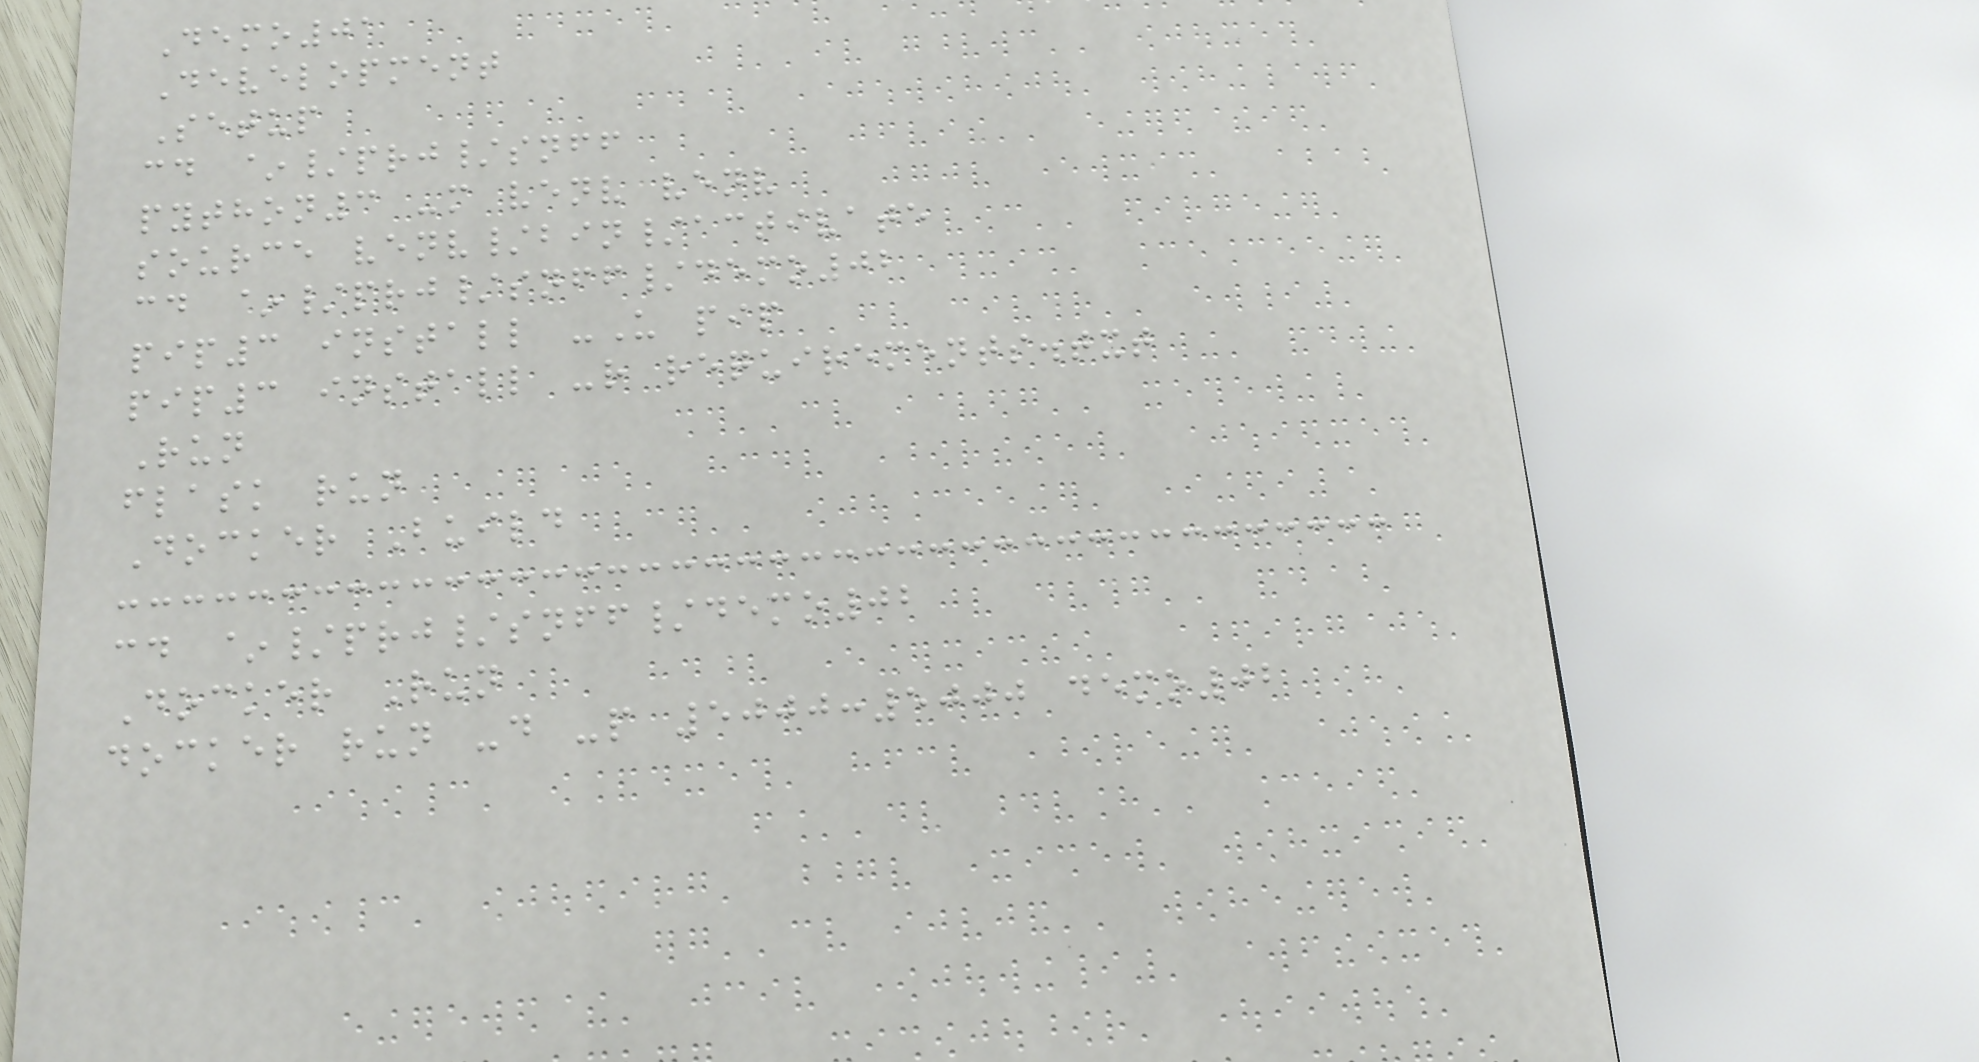Demo01
Development
Setup
cd ~/prj/snff
python3 -m venv venv
source venv/bin/activate
cd ~/prj/snff/demo02
pip3 install -U pip
pip3 install -r requirements.txt
Run
flask run
Docker Build
cd ~/prj/snff/demo02
Docker Run
docker run -d -p 5000:5000 demo02
